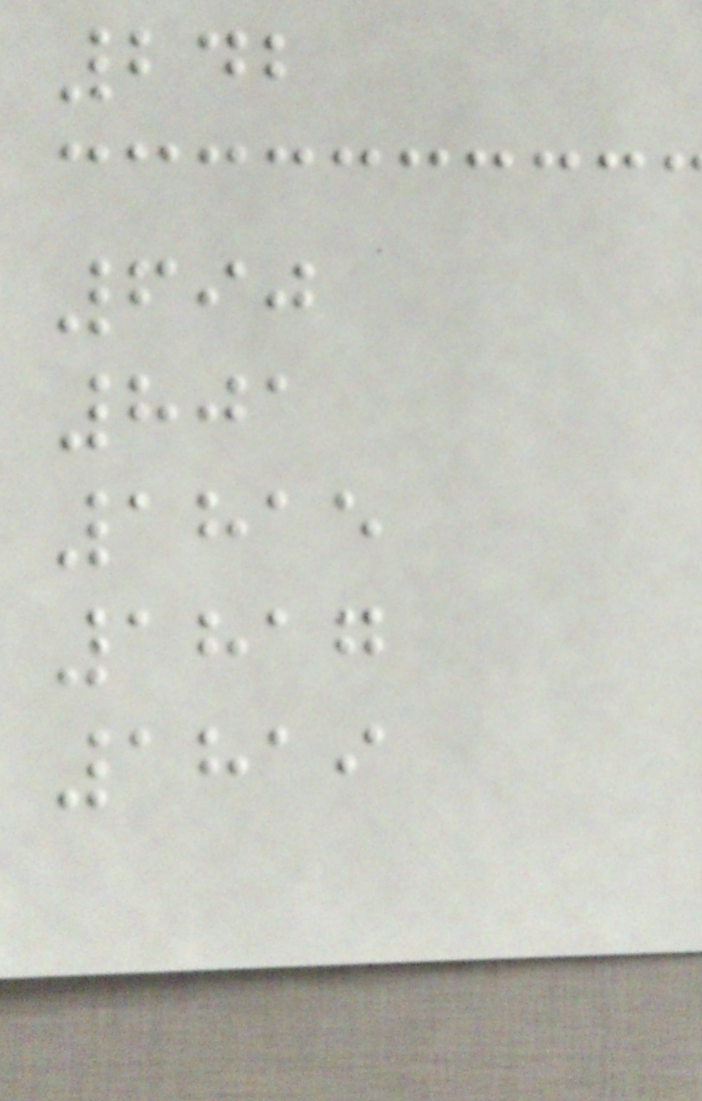242
690
801
1815
1817
1819
